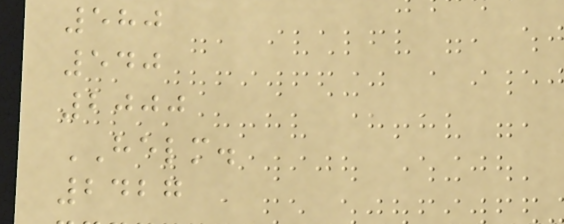580
540
2000
HELM.
2427
